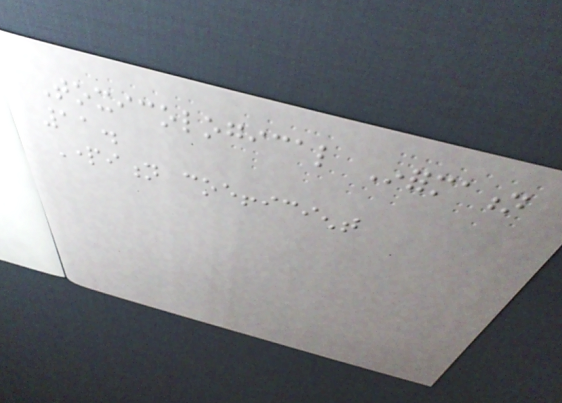Toxicological Information
11.
Partition coefficient
